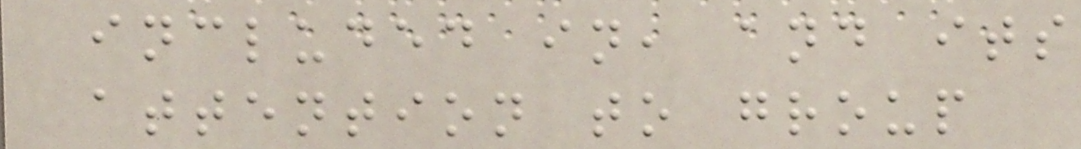included in, and its
attention to group
